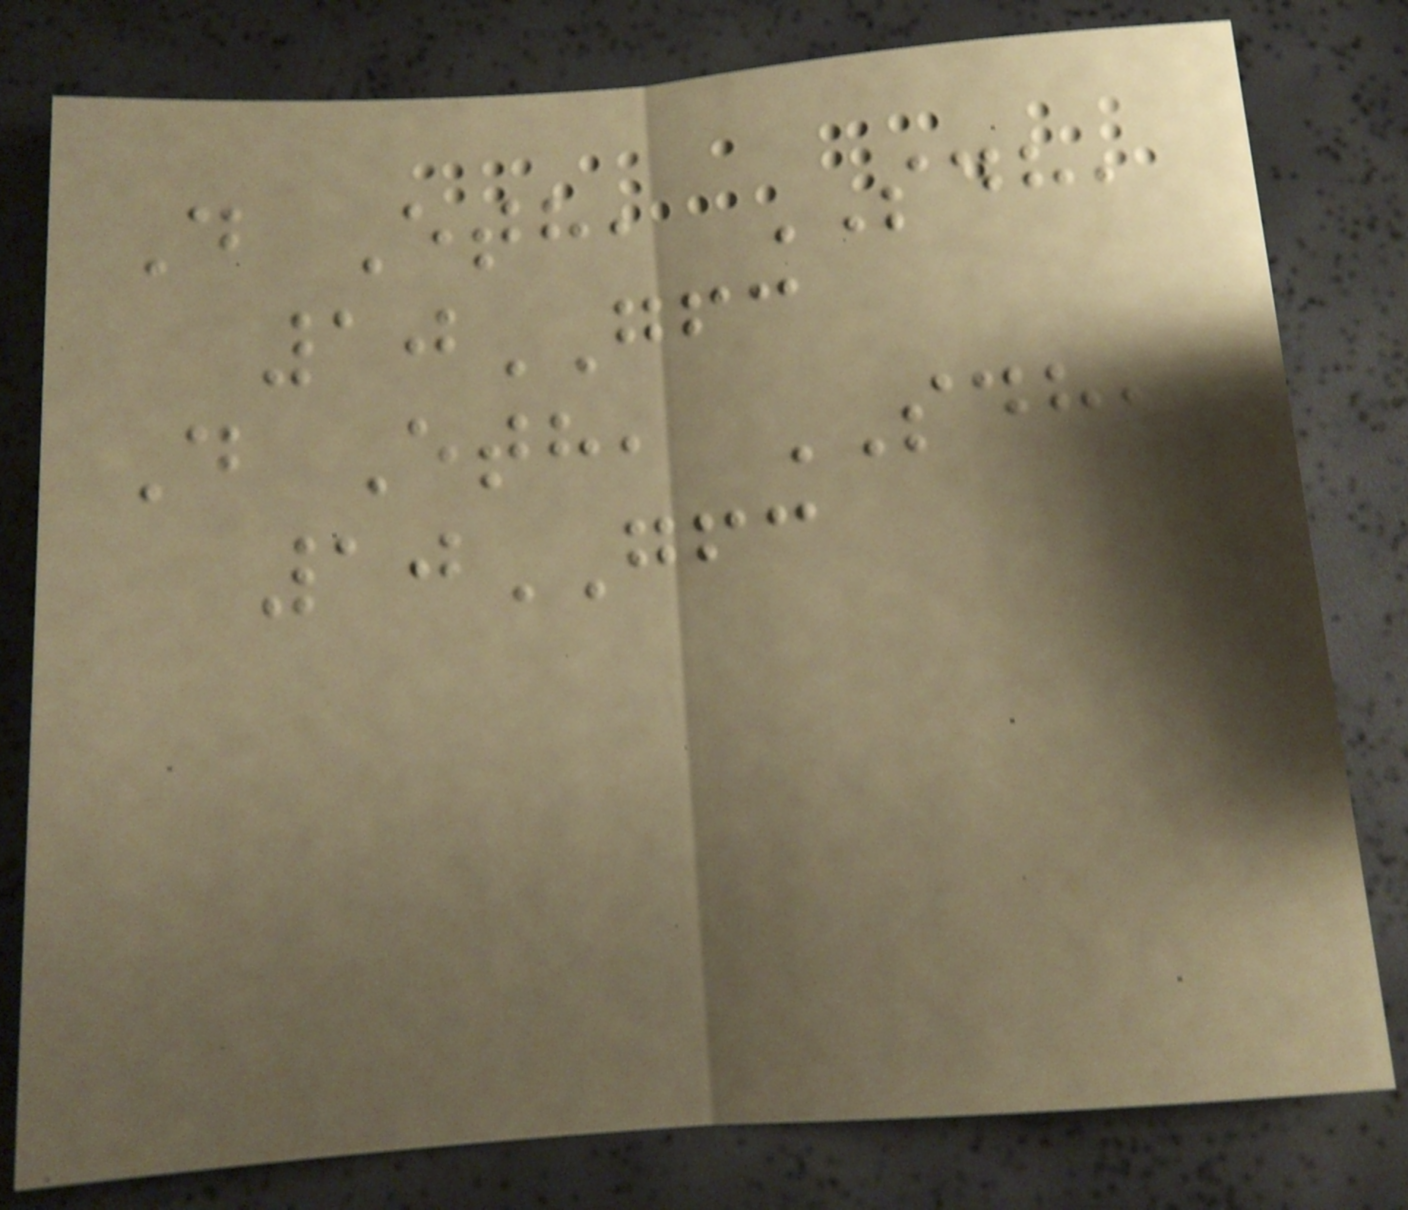D Eth, SDH,
10GFC
D Eth, SDH,
10GFC
